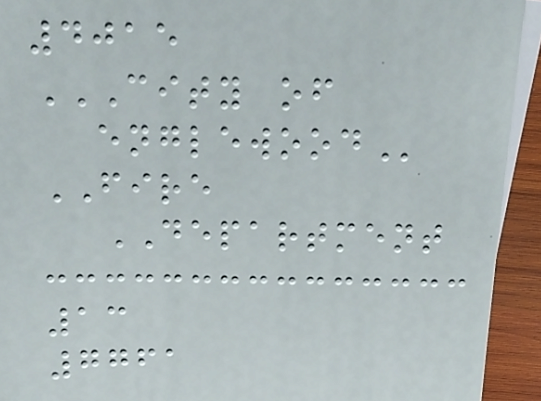4015
CITY OF
ENGLEWOOD
FIRE
DEPARTMENT
13
7761
